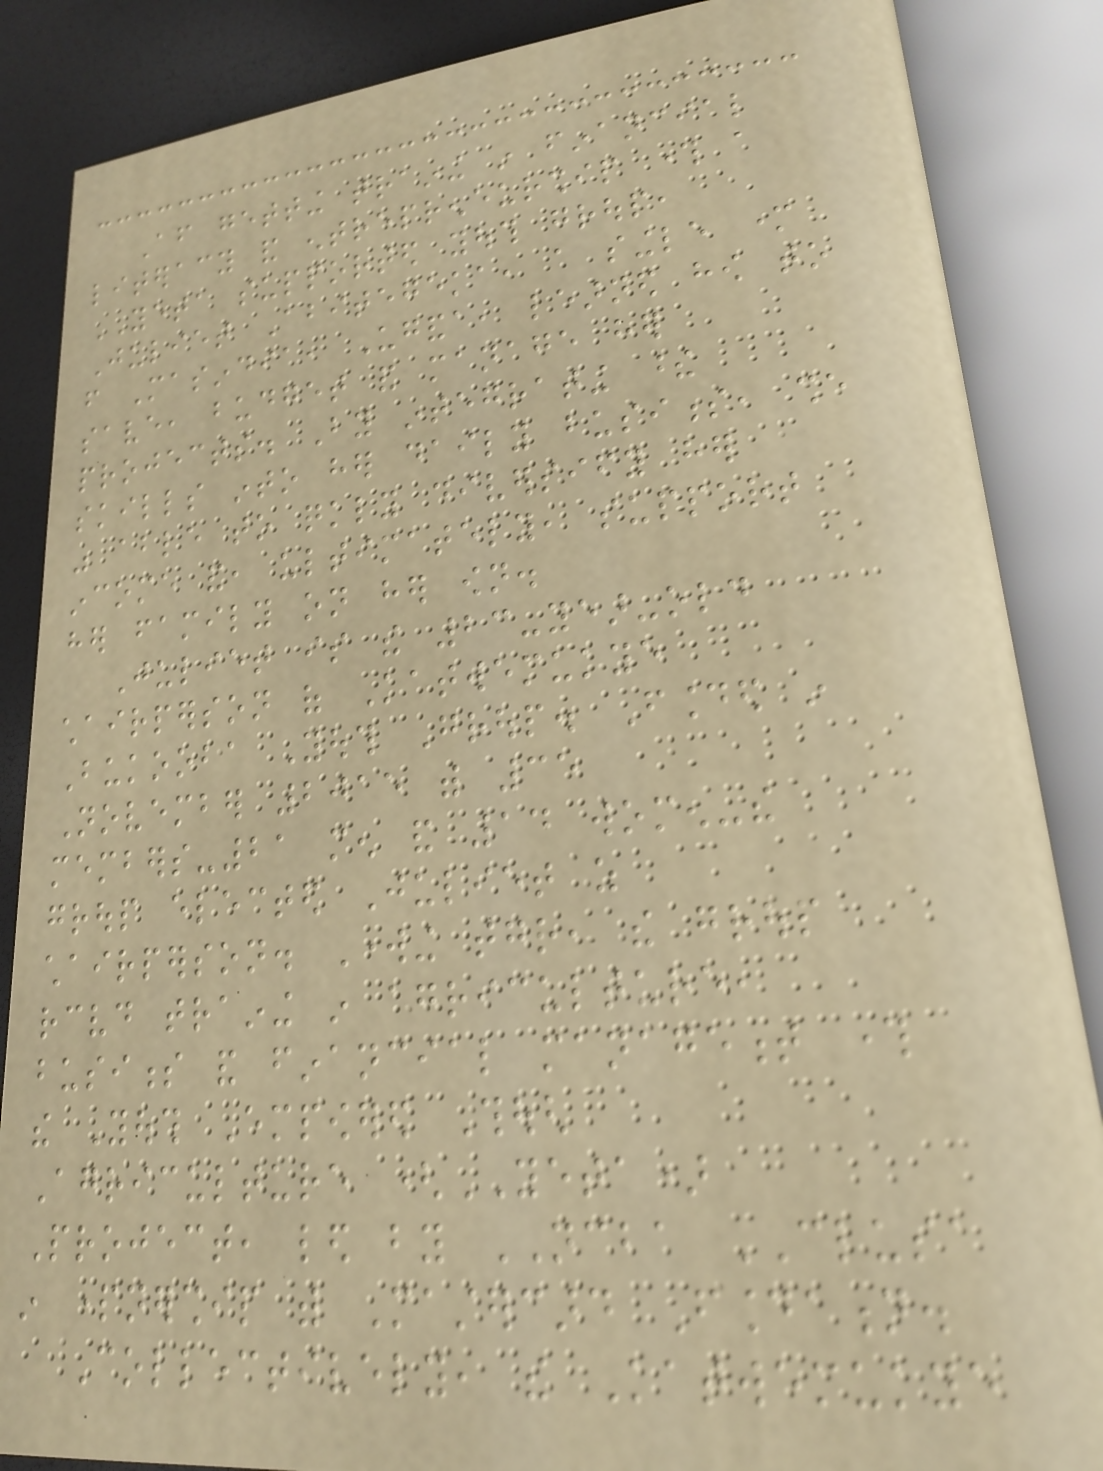After getting training in financial
literacy and entrepreneurship through a
YETA supported youth group,
Juliet Abitegeka, a single mother
from Masindia, Uganda, learned how to
save, budget and manage her
projects. By integrating these
skills into her daily business, she
was able to quickly diversify her
income and, ultimately, support
her family on her own.
Juliet is the 23-year-old
chairperson of Katwemukye
Bukooba Youth Group. Founded in
November 2015 with 35
members-21 men and 14 women-the
group elected Juliet as
chairperson. Working together, the group
received training in agriculture,
business and financial management through
the Youth Empowered Though
Agriculture (YETA)
Project, led by NCBA CLUSA
in partnership with Mastercard Foundation.
Collectively, the Katwemukye
